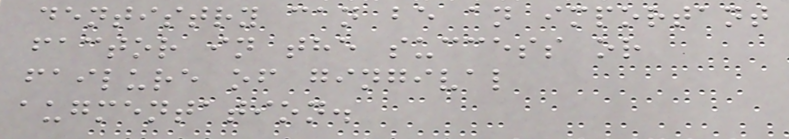dentistry can be an important
factor in the success or
failure of gingival
augmentation.
